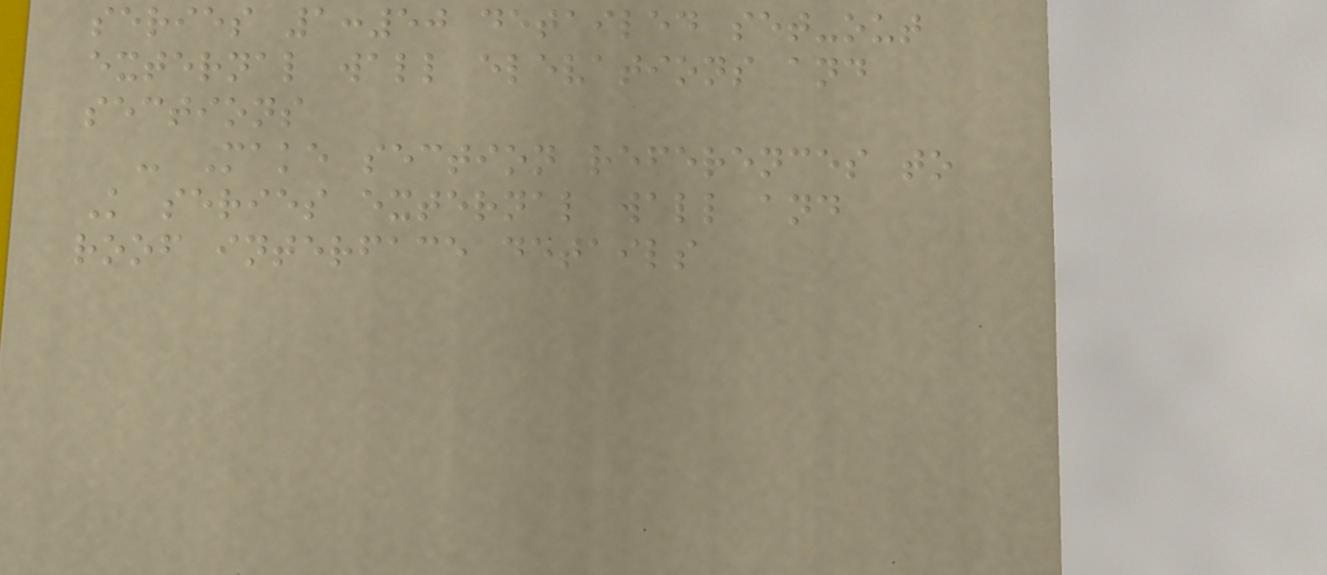series 1:50 detailed set-out
external wall elevations and
sections
- Make section references to
K series external wall and
roof interface details
